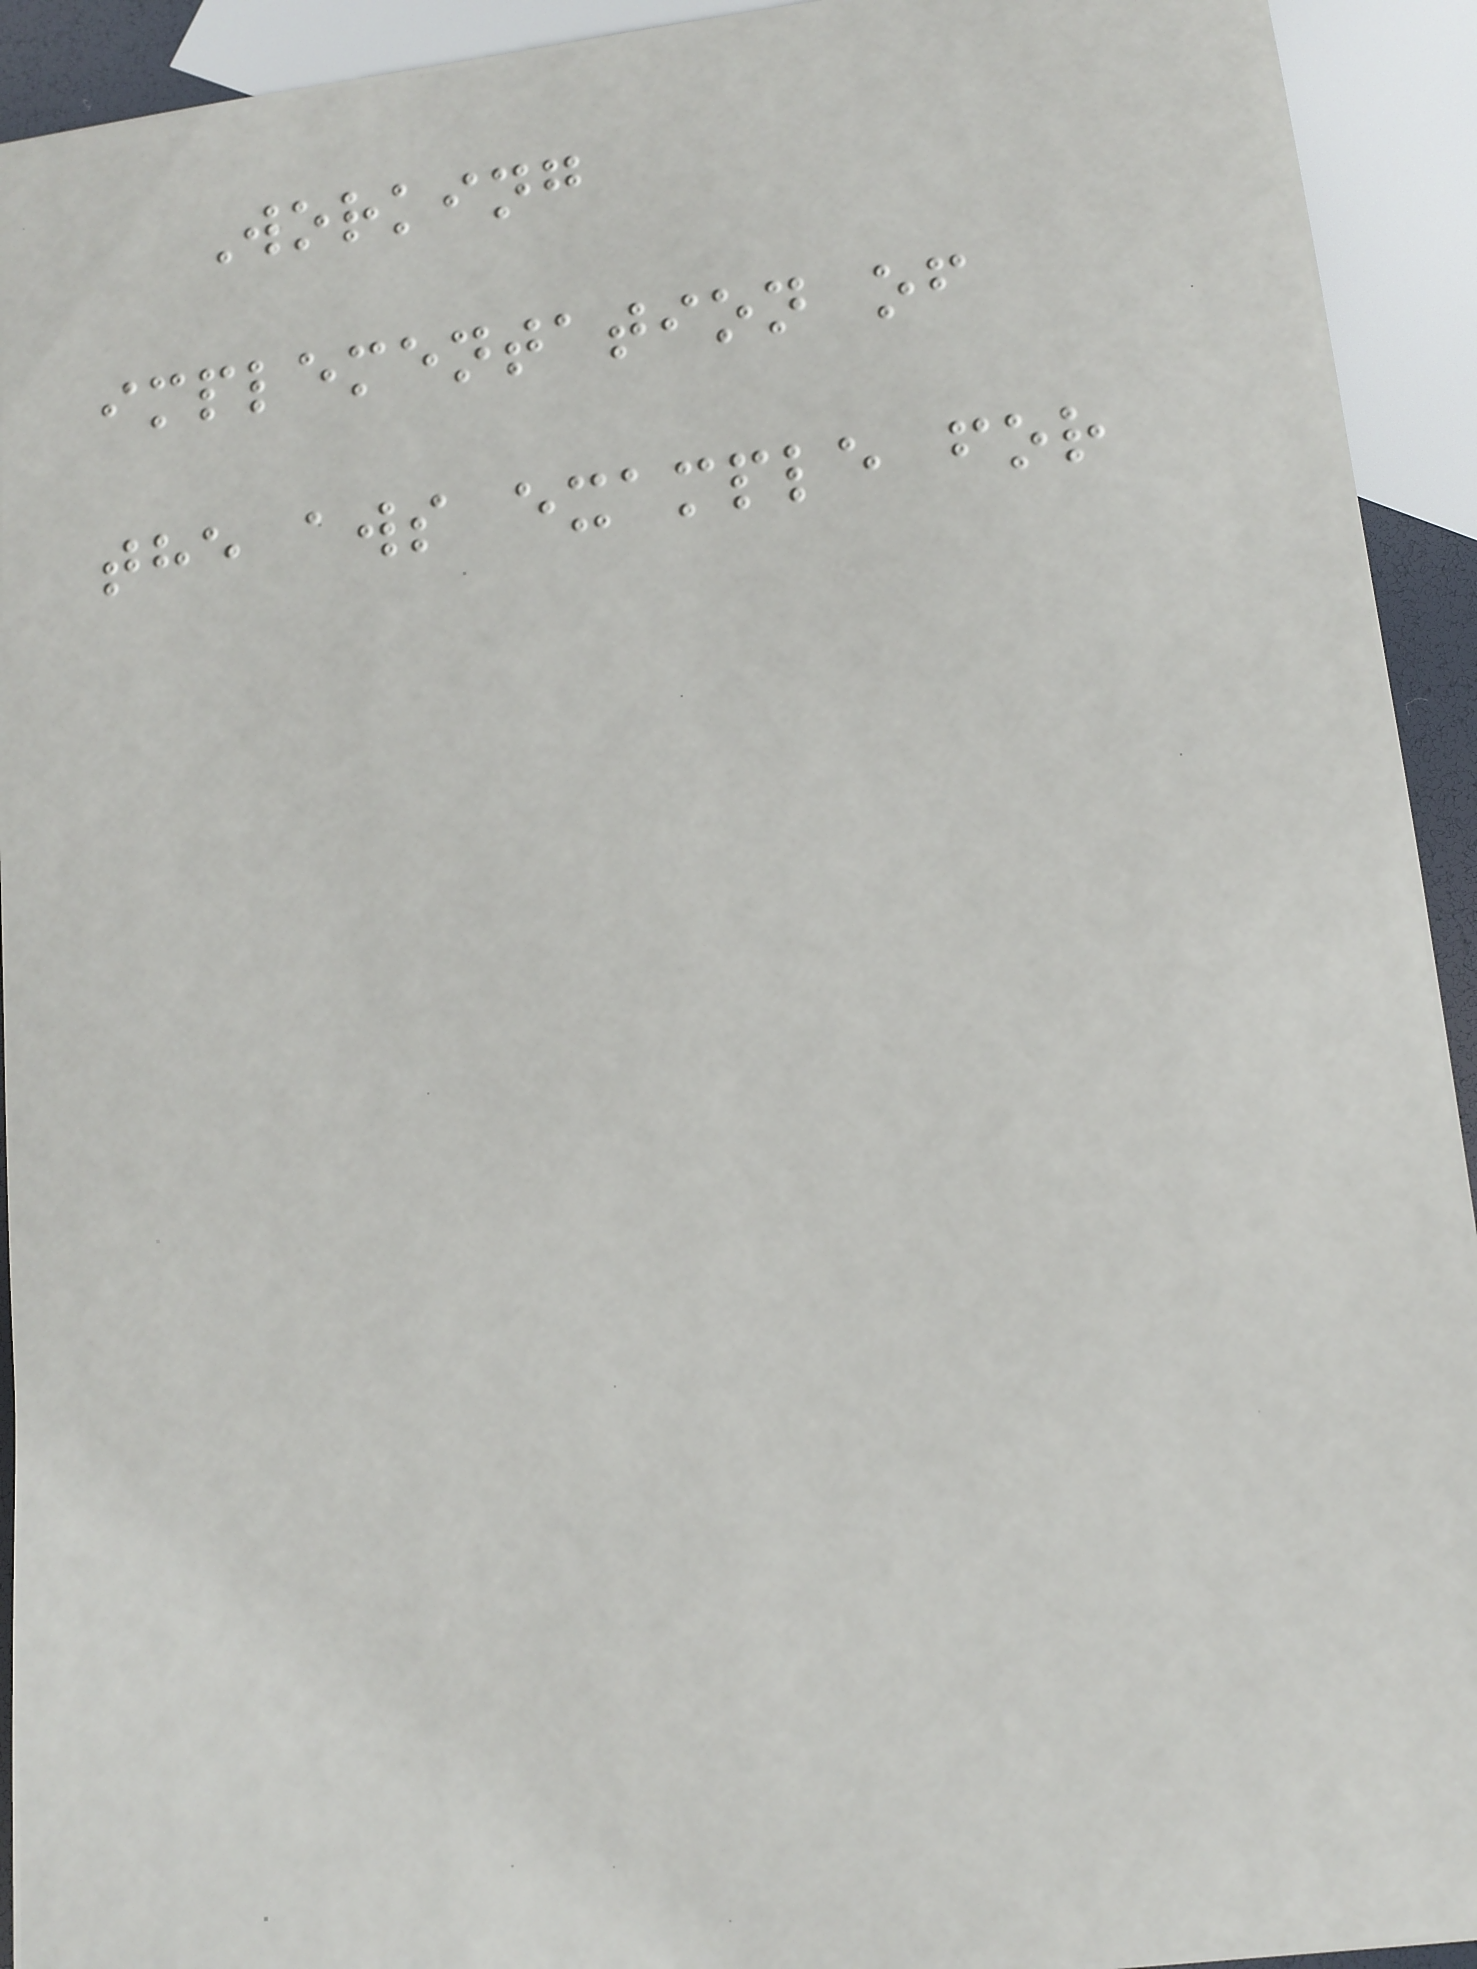Working
implementation of
the aws example for
